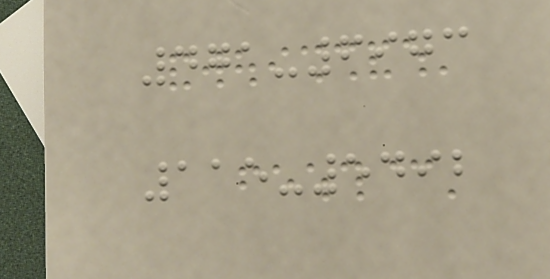471-6973
115-5492
